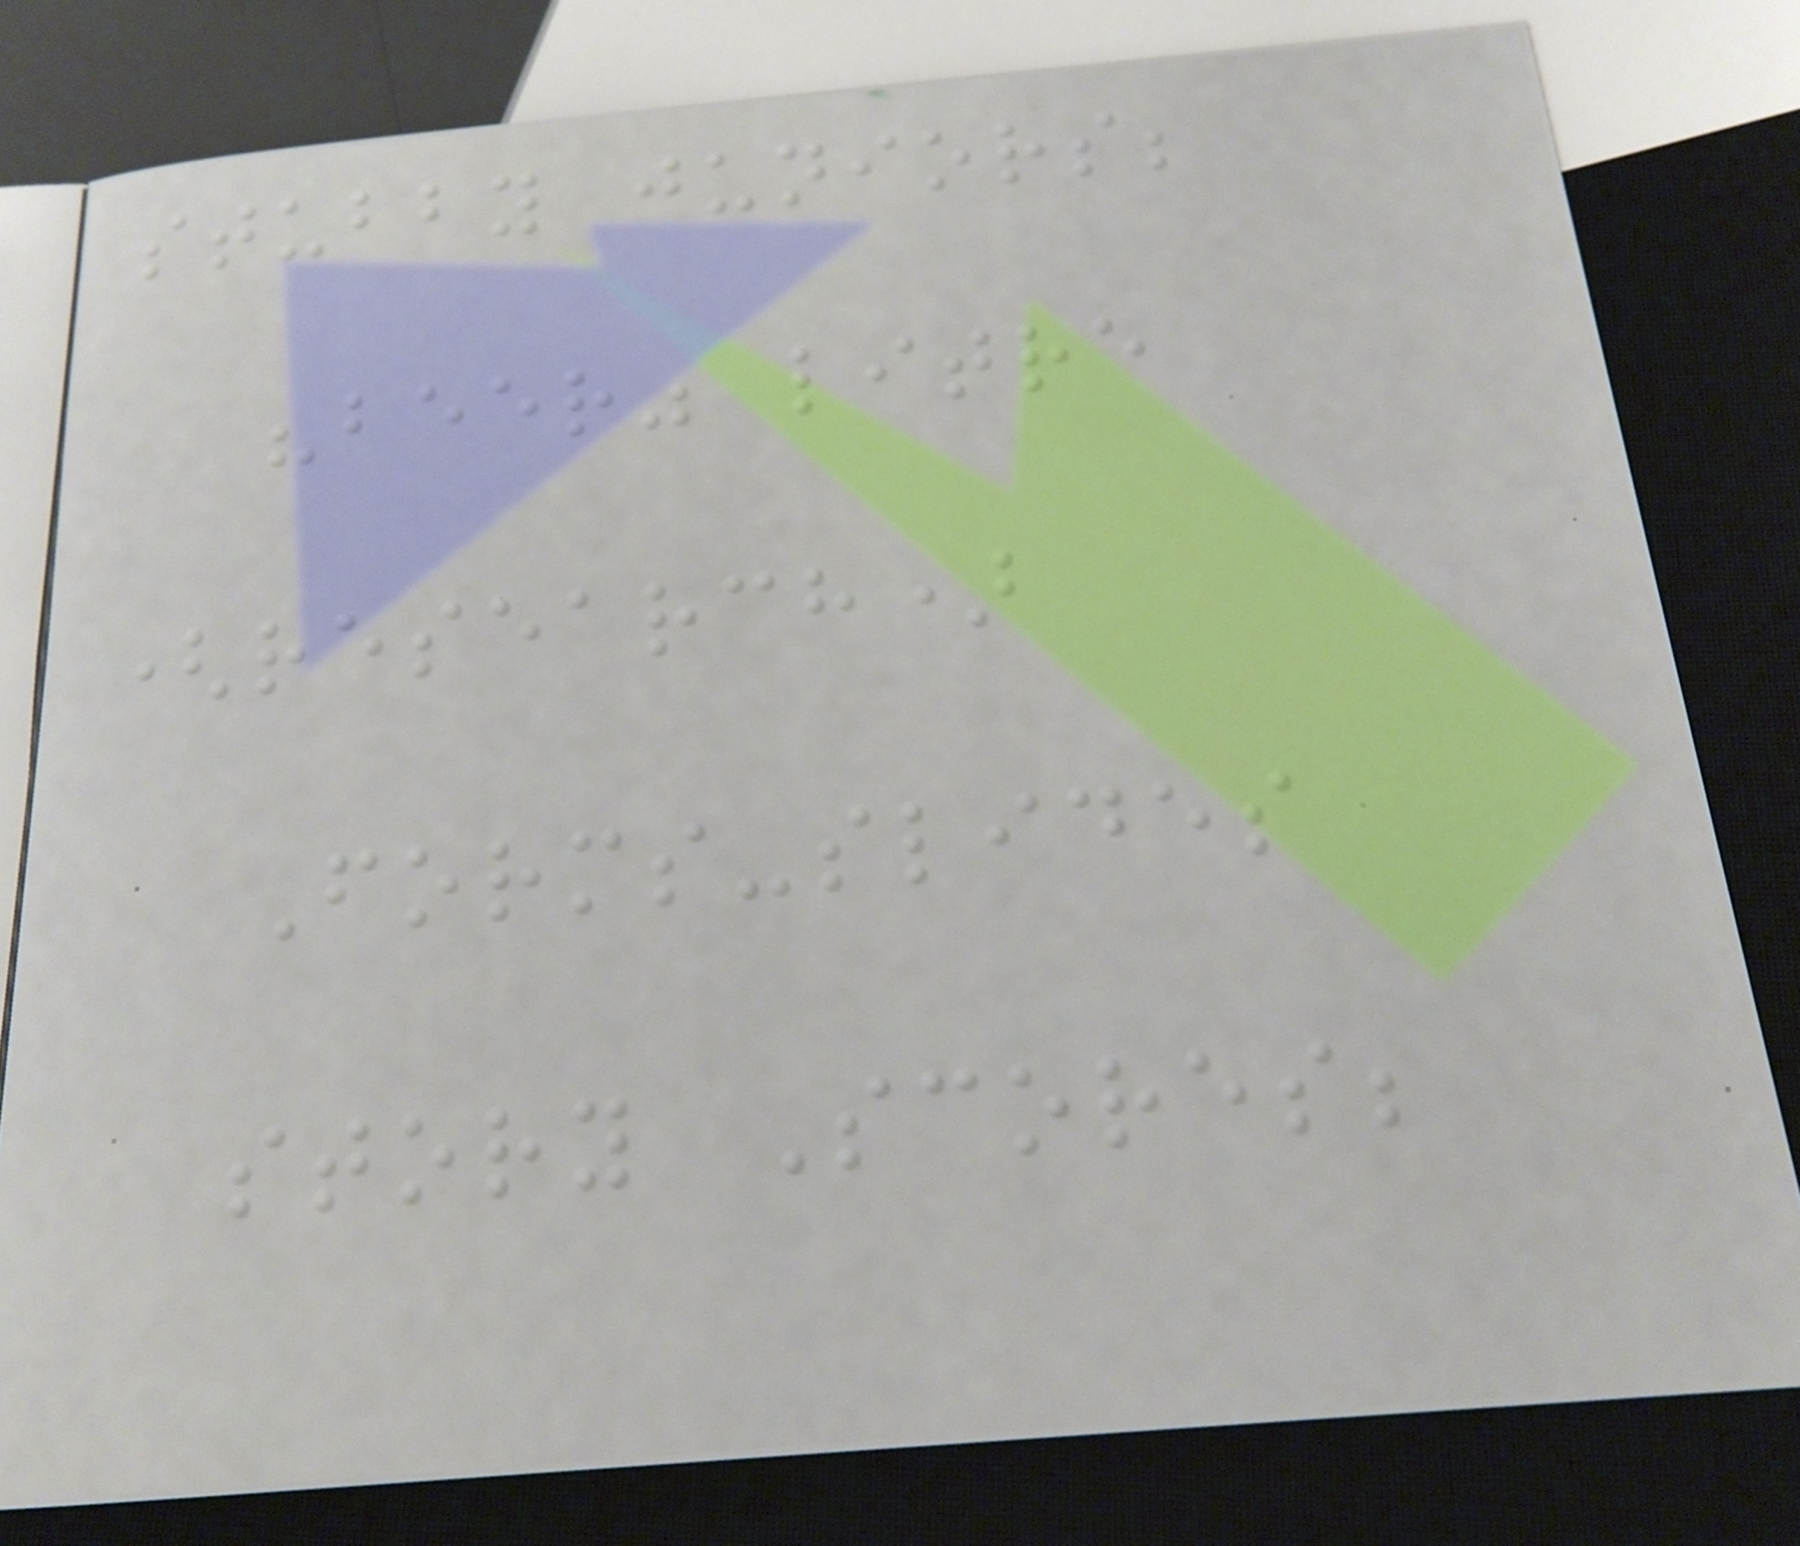stubby juniors;
"beer" litre
(research)
Forms-slides
story Scores;
